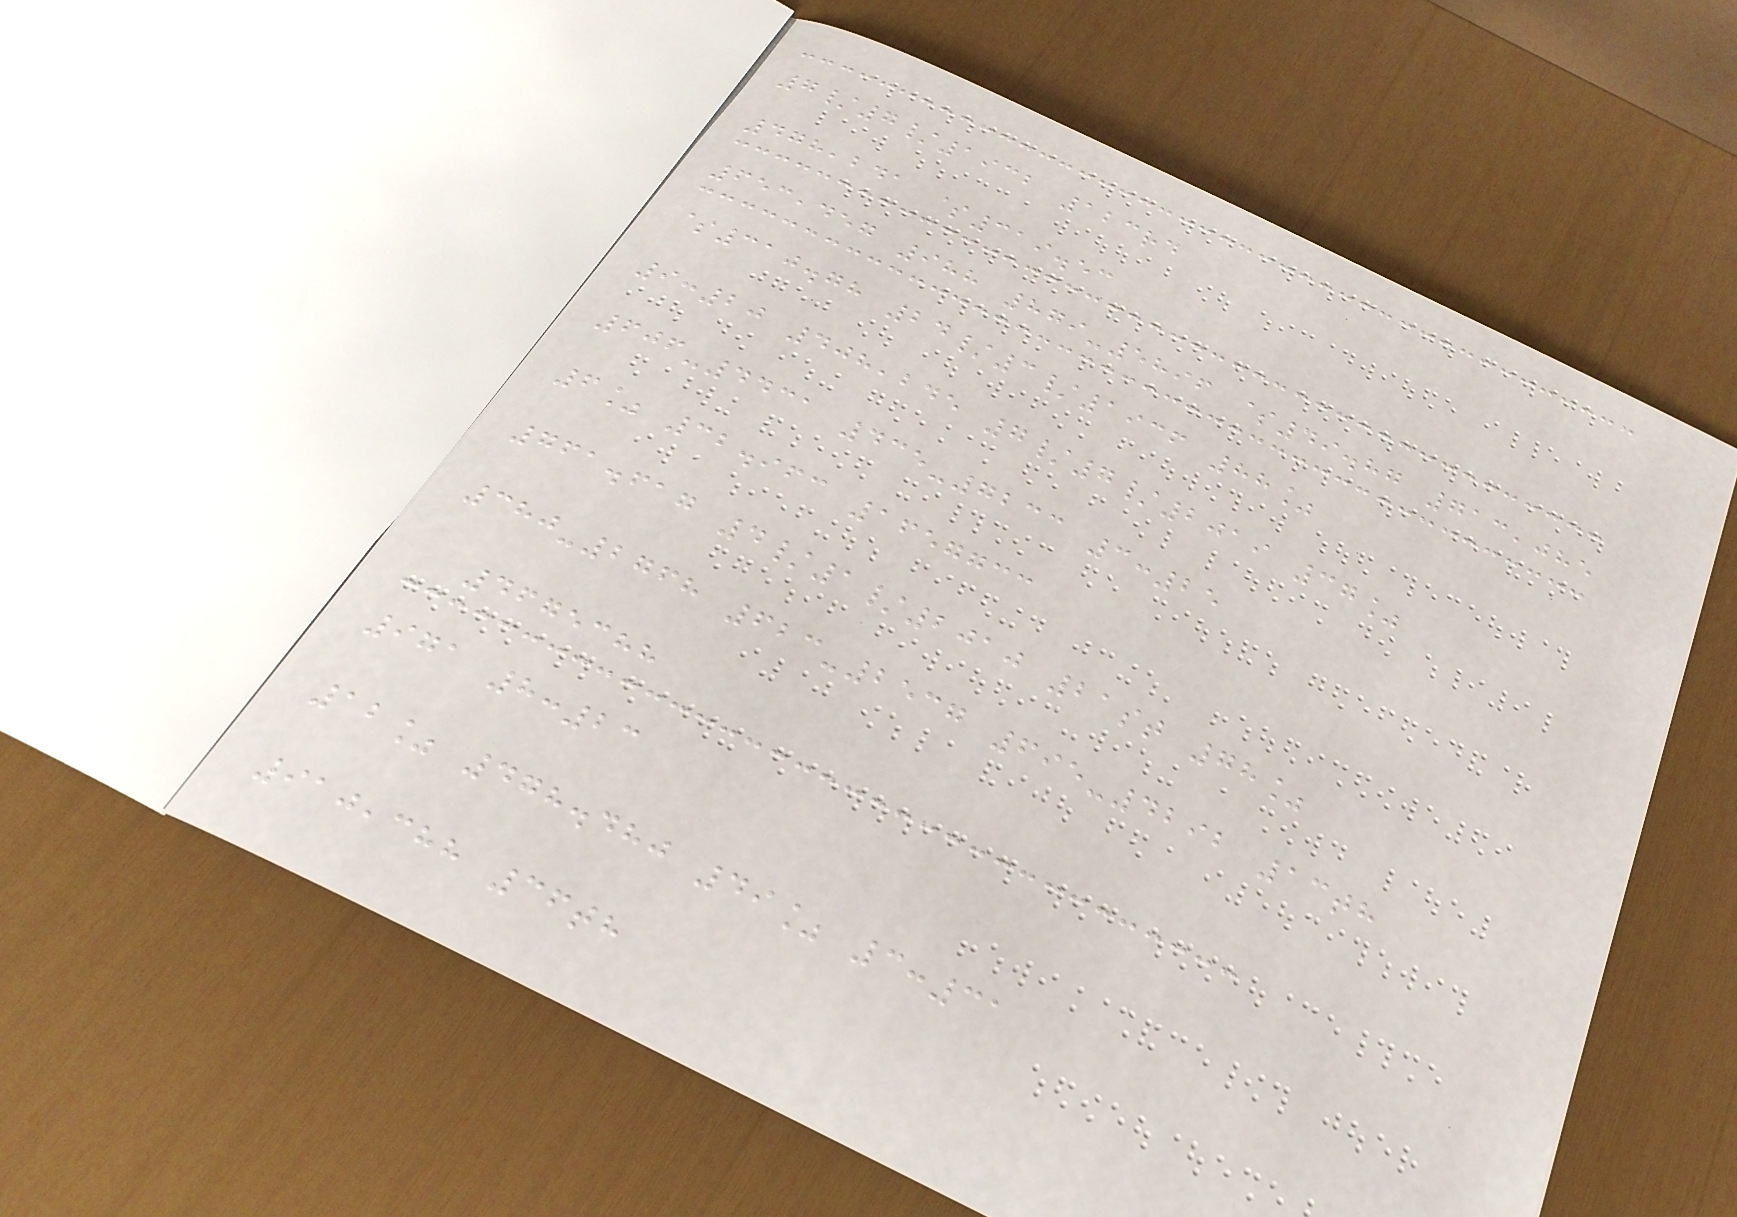7/7/1932 123rd
478,241 $319.53
653,457 988 879-5896 $49.87 713,085
$310.78 24/3/1936 88%
9:20 408,245 7/7/2019 37%
606-4431 435-7233 3:25
6% 32.963 1657733
761.617 4/1/2010 21st 78%
380-2768 623-2537 695-4292 13th
4675388
971 8:23
12% 478.480 49% 3:31
910,388 36th
